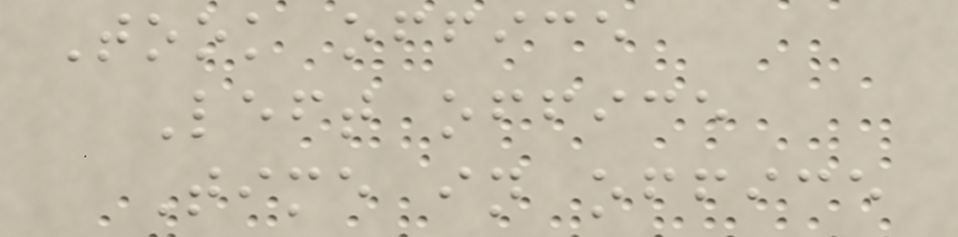Took office
Left office
Time in office
